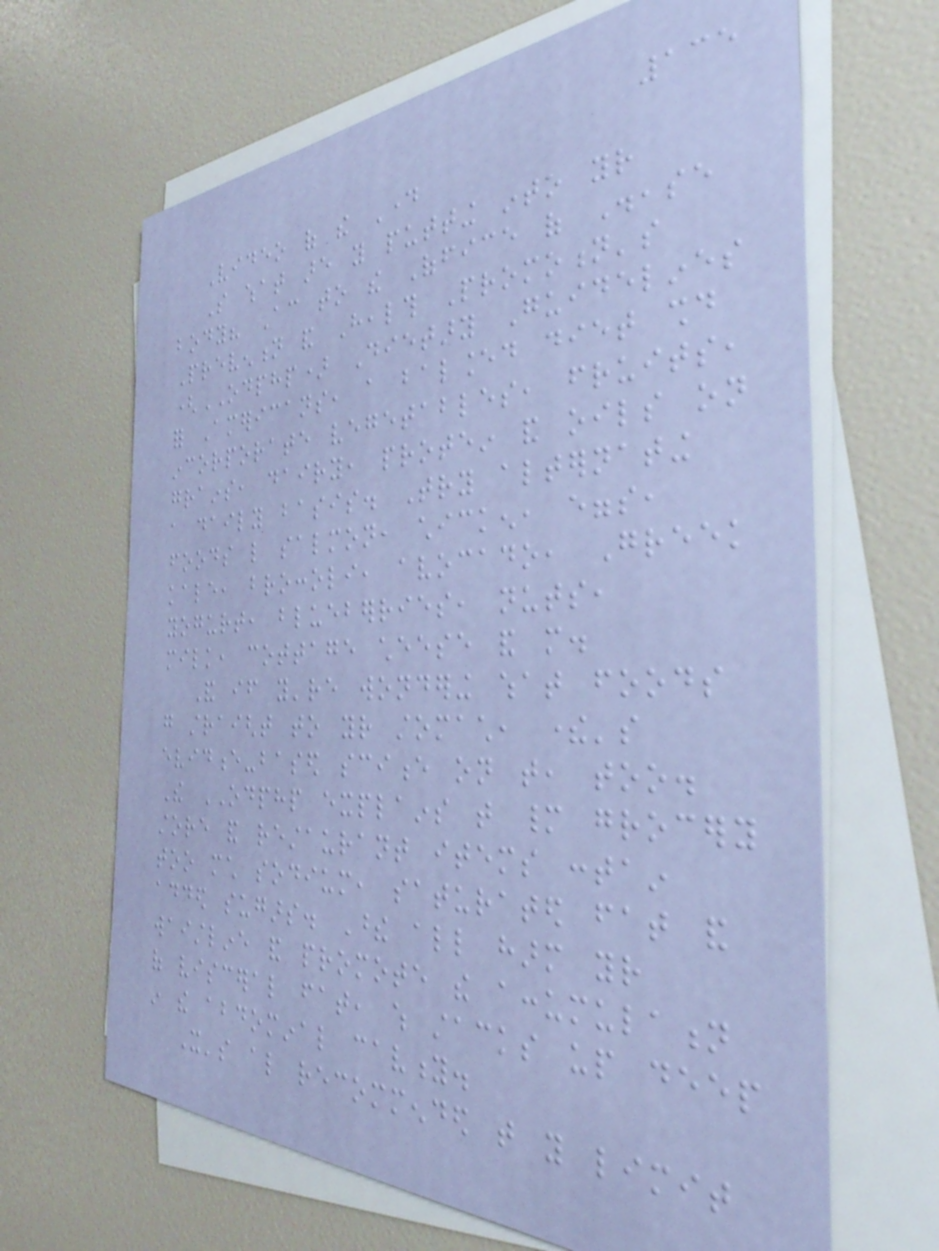135
Video of the Day
So what are you putting into your
body? According to the Office of Disease
Prevention and Health Promotion's
(ODPHP) Dietary Guidelines
for Americans, a balanced diet should
incorporate vegetables, fruits,
grains, dairy, protein and oils on
a daily basis. Try alternating
foods like salmon, chicken, eggs,
kale, broccoli, avocado, Greek
yogurt, blueberries, nuts,
milk, cottage cheese and more.
And if you're wondering what foods
go straight to your stomach, there's
evidence-based science on that, too.
The ODPHP explains that many grocery
store and restaurant items contain
too much sodium, saturated fat and
added sugars. These all harm your
waistline and promote the accumulation
of visceral fat, which stacks up deep
in the abdominal cavity.
It's also recommended that you limit
